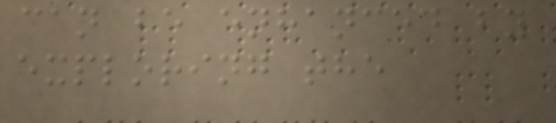can be enhanced by
exploring the
